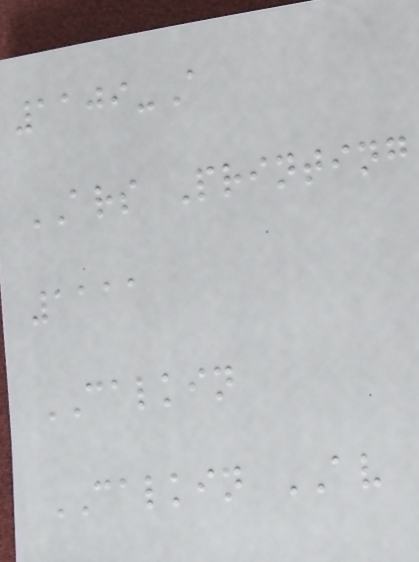1109-A
ARS Printing
1111
CALKIN
CALKIN AV
